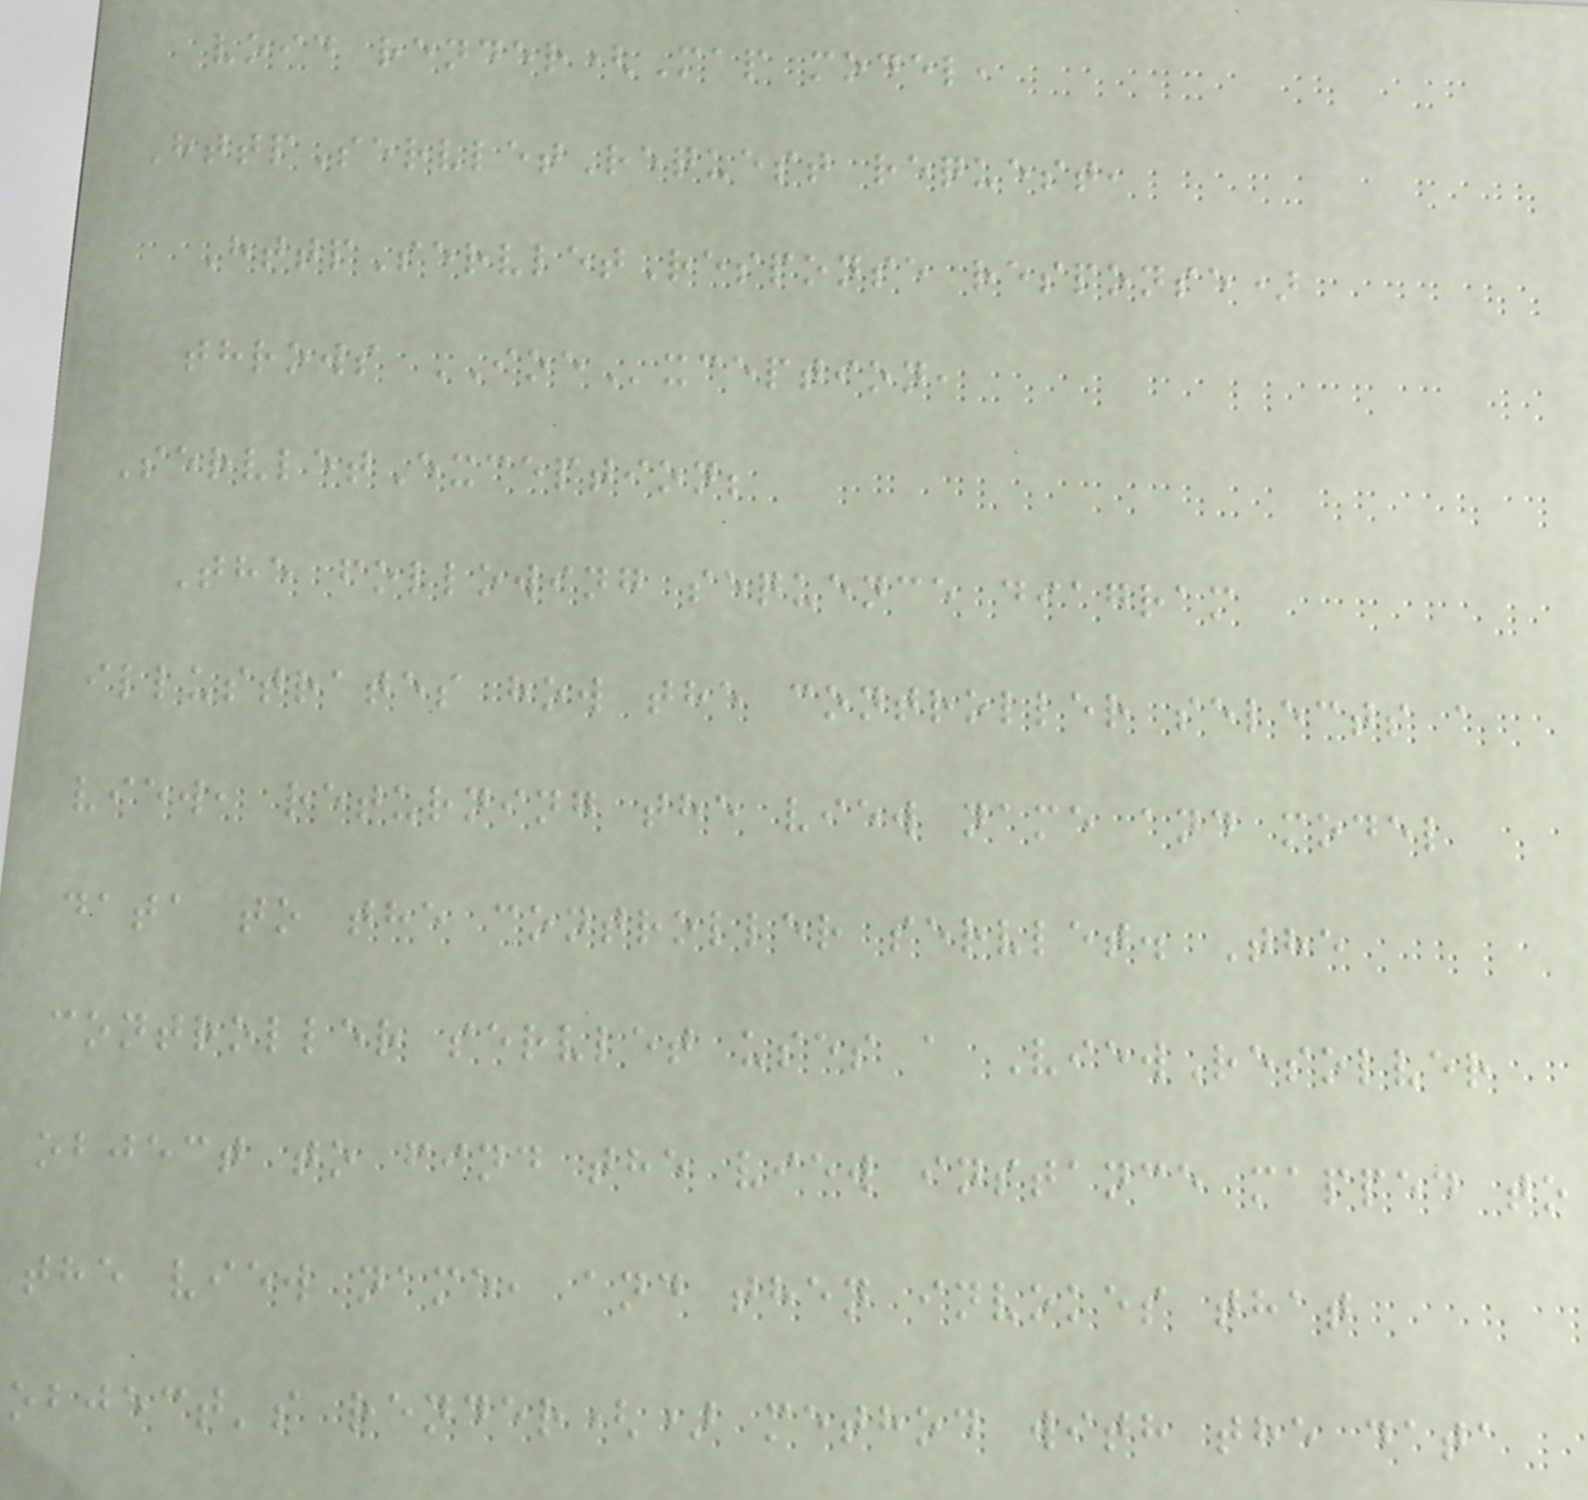void render(Map model,
HttpServletRequest request,
HttpServletResponse response)
throws IOException,
ServletException;
The following sequence diagram
illustrates how the controller selects a
view, returning the view name and model
data to the controller servlet. The
controller servlet uses a ViewResolver
object to find the view instance mapped to
the view name, and then invokes that
object's render() method with the data
